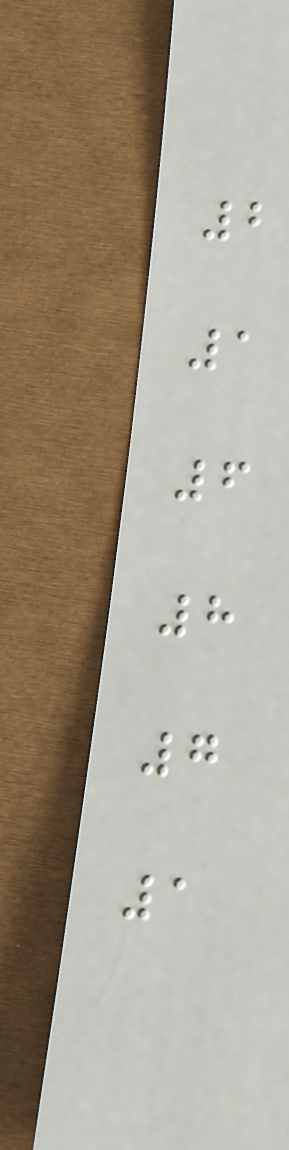2
1
6
8
7
1
